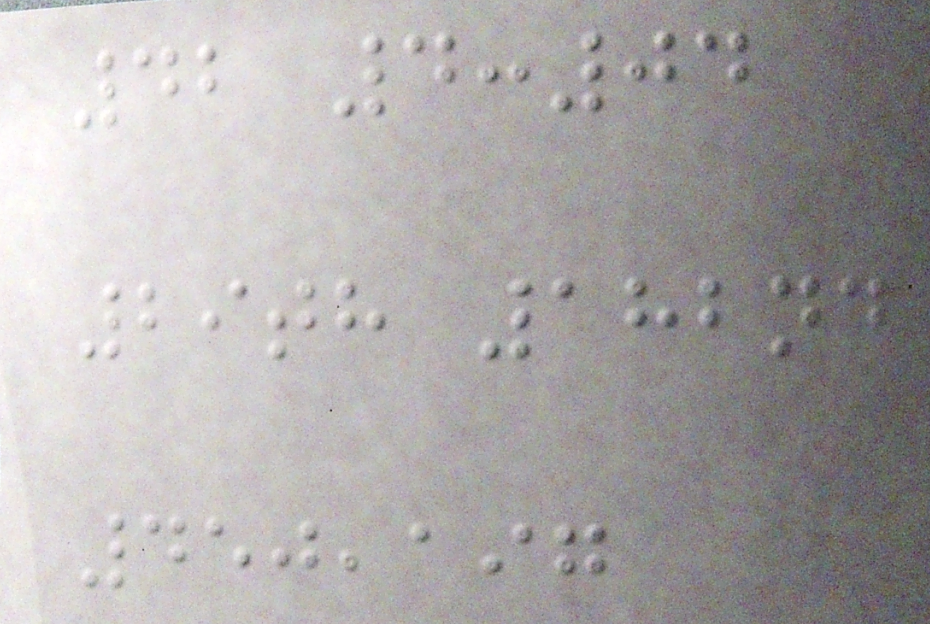42 4:04
29th 182nd
450,197
